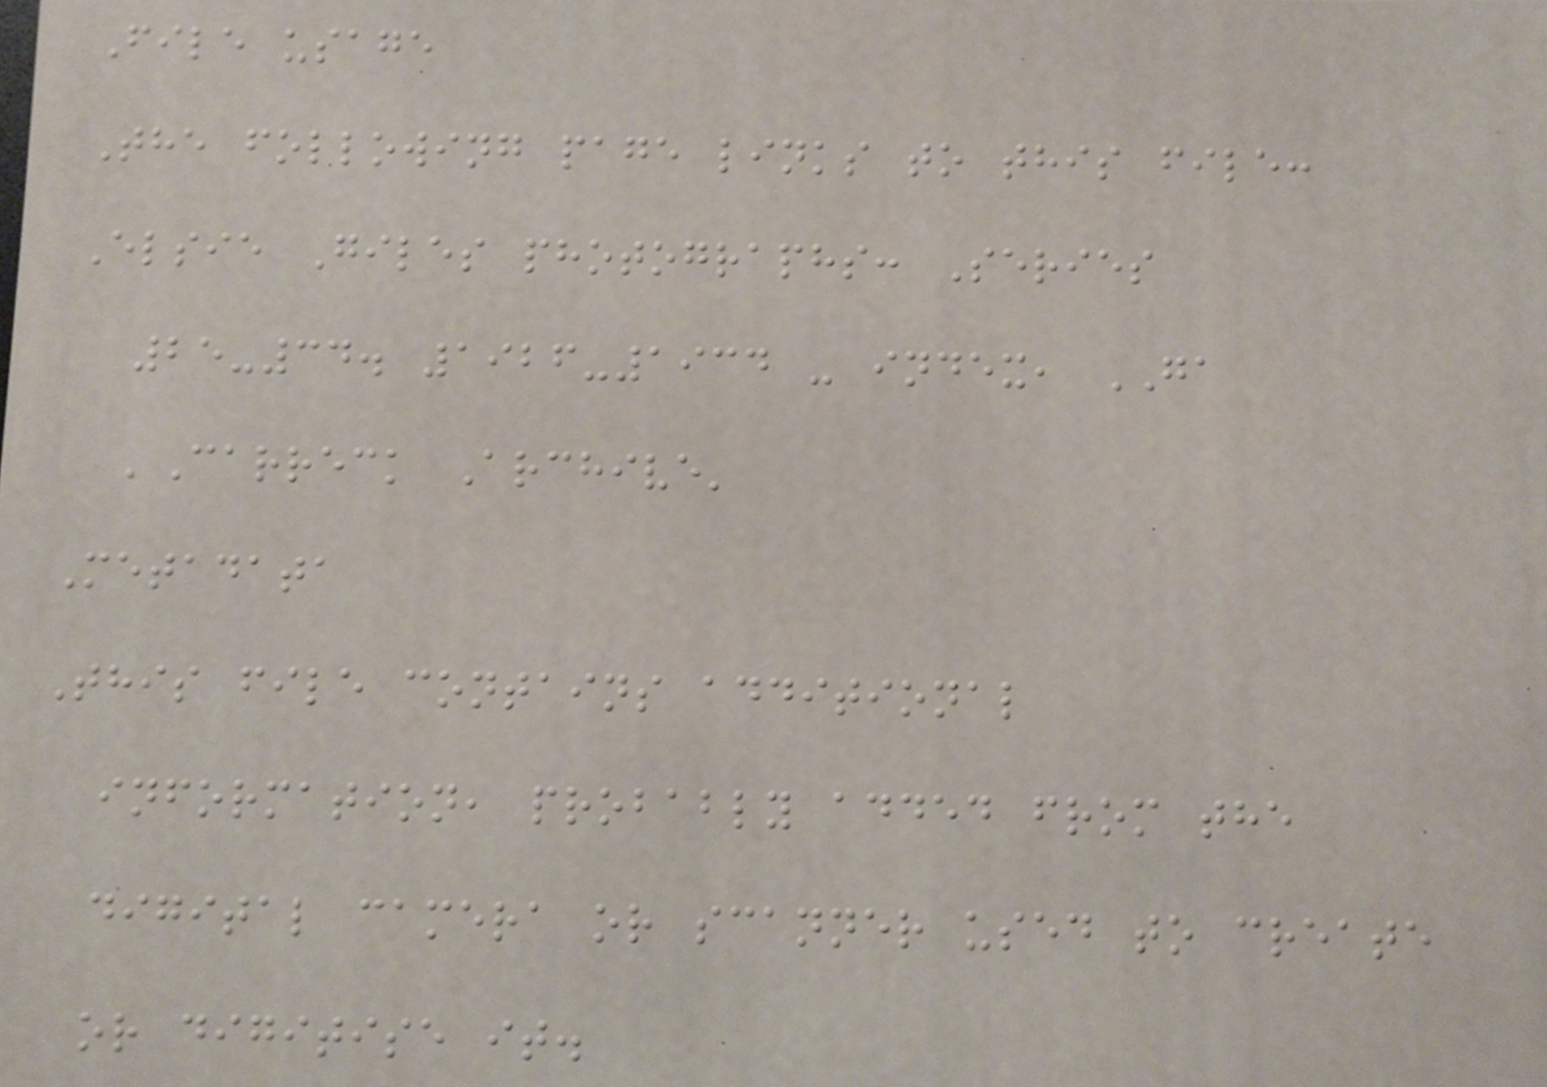File usage
The following page links to this file:
Elsie Giles photographs: Series
25-34. 1926-1934 - index, GA
'Carreck Archive'
Metadata
This file contains additional
information, probably added from the
digital camera or scanner used to create
or digitise it.
